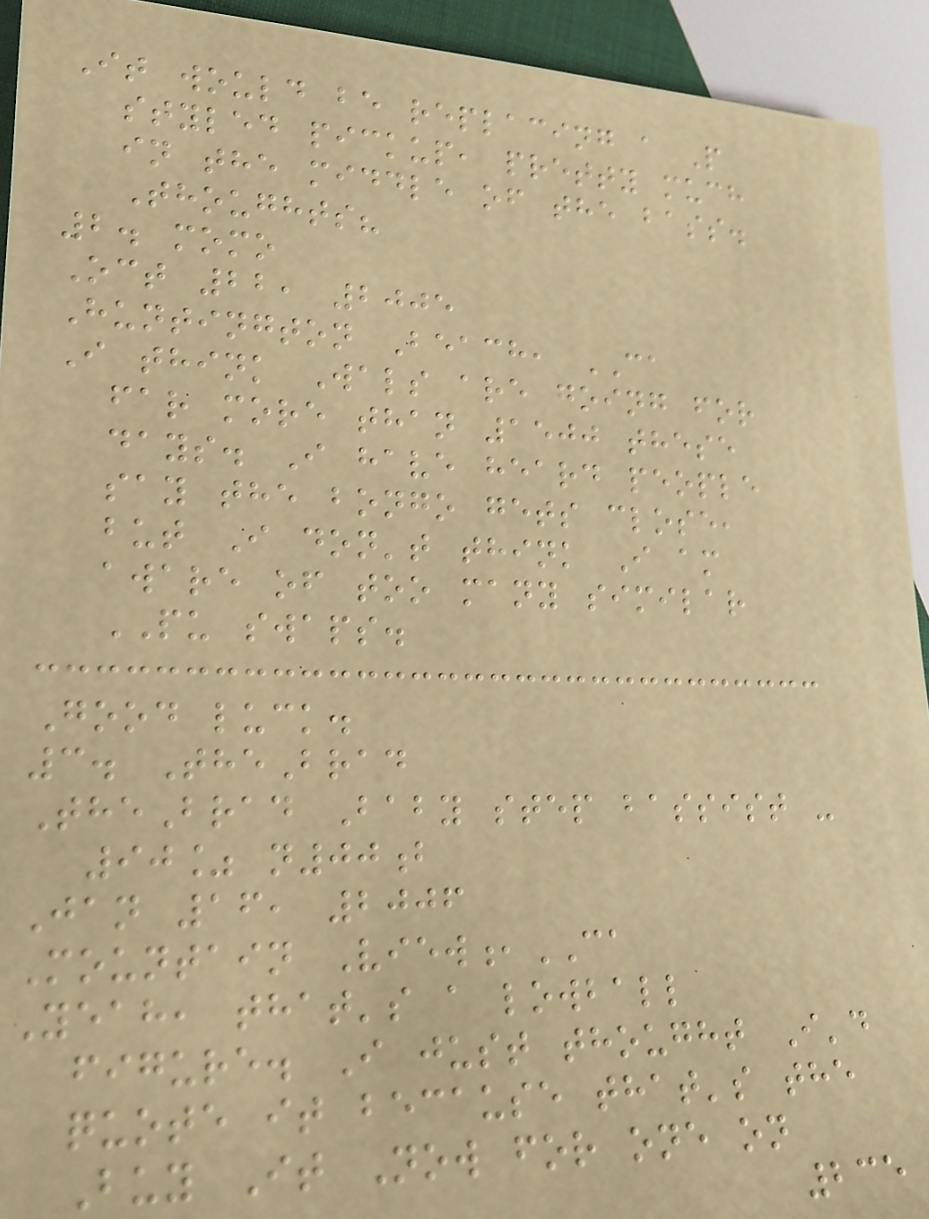It would be replacing a P
styled pickup, pretty much
in the middle of the bass.
Thoughts?
2. momo
Oct 22, 2005
Huntington Beach, CA
I think Wals are going for
far more than 1500 these
days. I have heard people
say the bongo gets close,
but I don't think I am
aware of too many similar
PU swaps.
Good luck.
3. TheBrad
TheBrad Baby step bassist -
90% n00b
Jan 16, 2006
Mountain View,CA
Yeah, that's a lowball
figure. I just thought I'd
quote it because that's the
Buy It Now for one on
235
